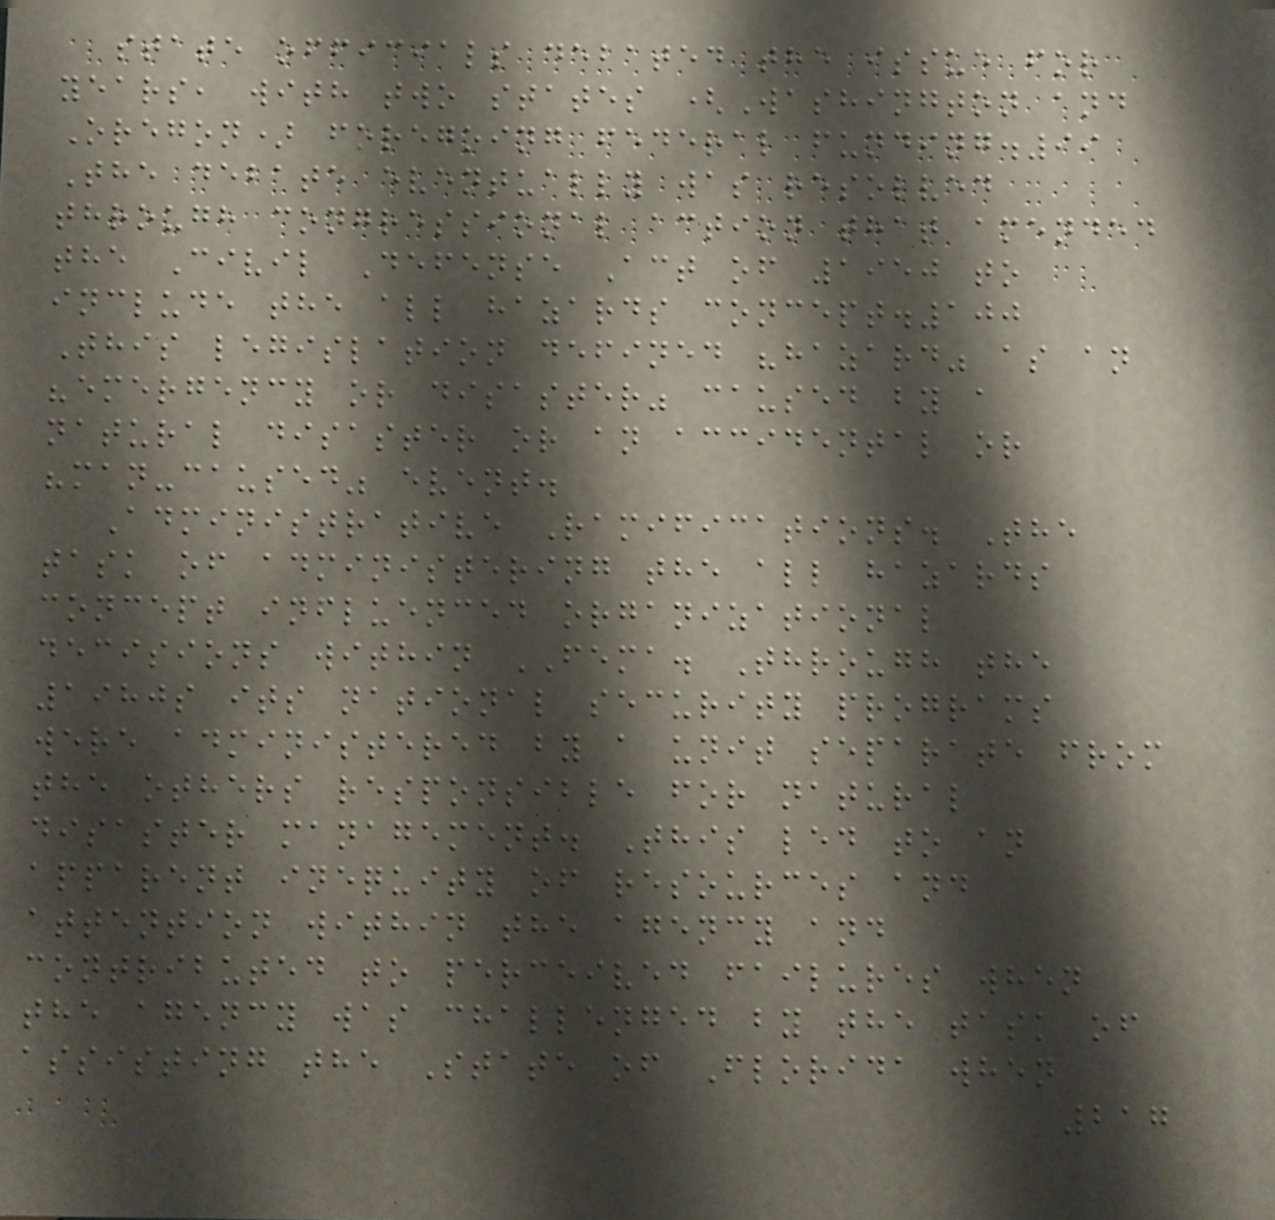state officials debated the issue for
years, with two states (Washington and
Oregon) foregoing federal funding.99
The debate eventually was resolved
through congressional action that amended
the Civil Defense Act of 1950 to
include the all hazards concept.100
This legislation defined "hazard" as an
"emergency or disaster" caused by a
natural disaster or an accidental or
"man-caused" event.
Administrative Ramifications. The
task of administering the all hazards
concept influenced organizational
decisions within FEMA. Through the
1980s its national security programs
were administered by a unit separate from
the others responsible for natural
disaster management. This led to an
apparent inequity of resources and
attention within the agency and
contributed to perceived failures when
the agency was challenged by the task of
assisting the State of Florida when
217
